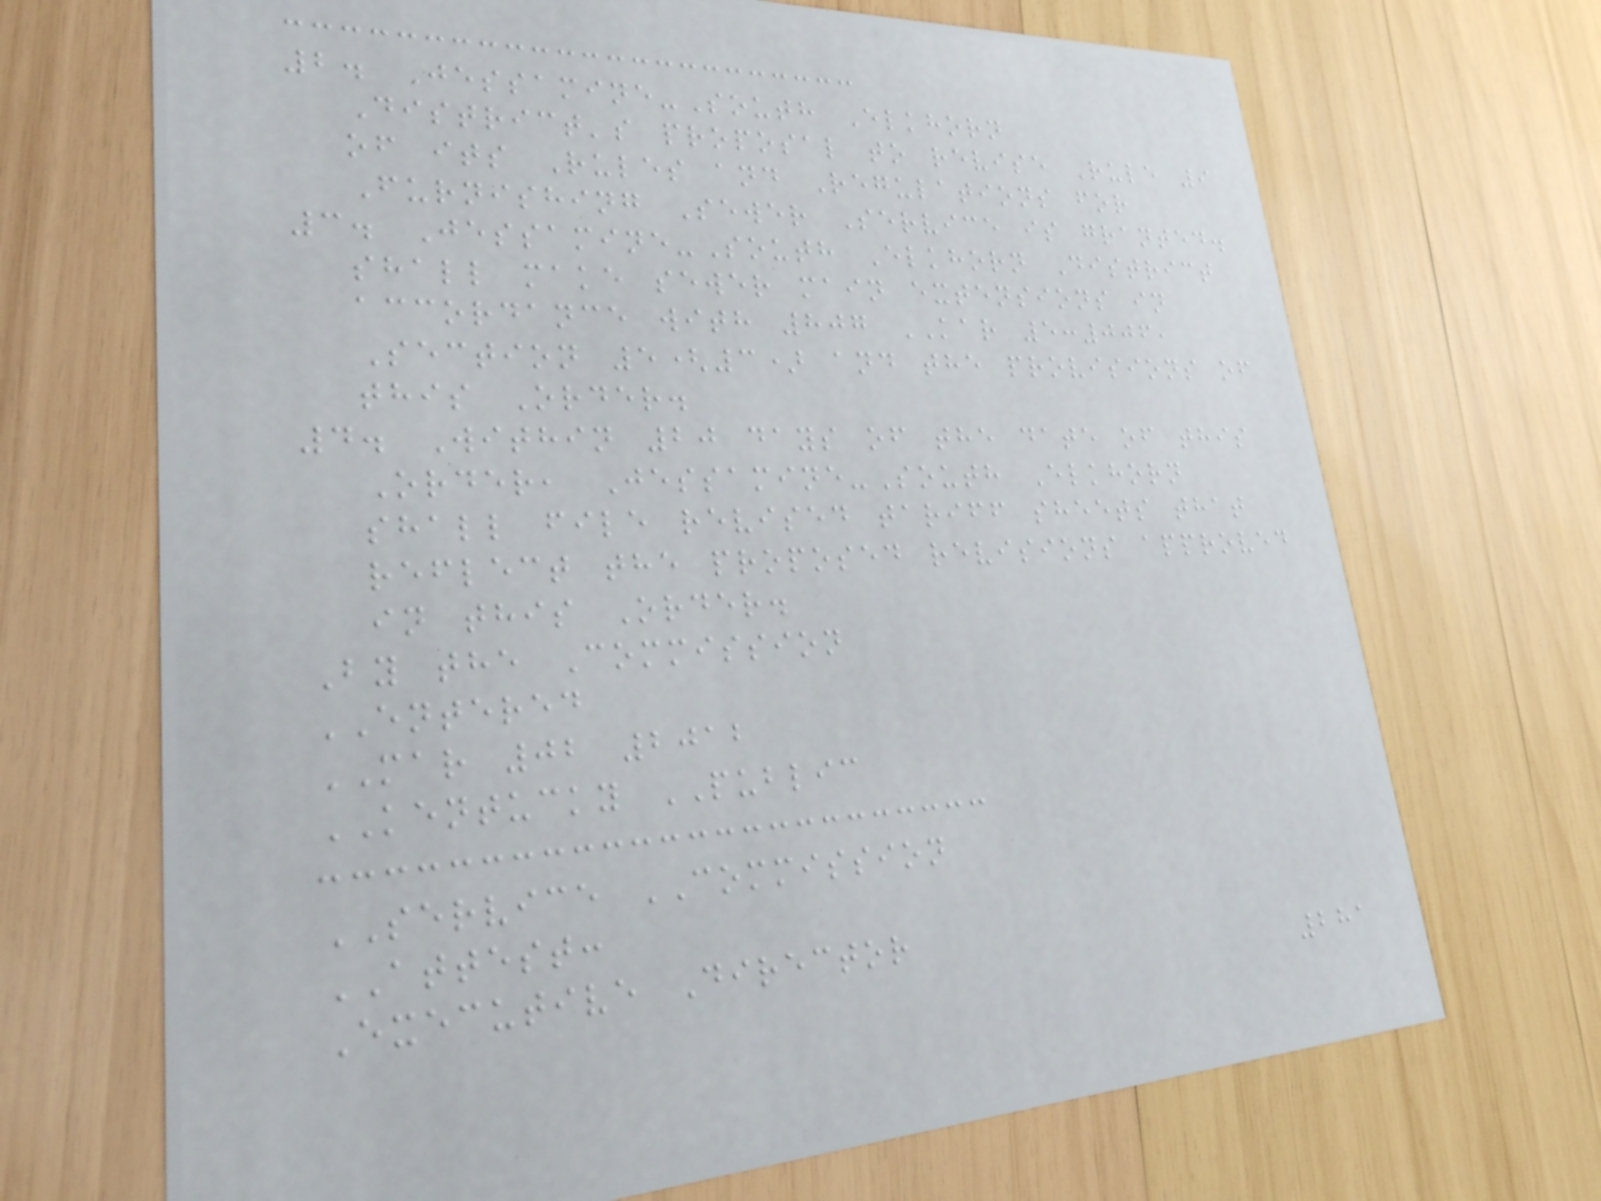2. Jessamine-South Elkhorn
District's proposal to revise Rule 9
of its Rules and Regulations for
Furnishing Sewer Service is granted.
3. Jessamine-South Elkhorn District
shall make sewer main extensions in
accordance with 807 KAR 5:006,
Section 5(3) and the provisions of
this Order.
4. Within 20 days of the date of this
Order, Jessamine-South Elkhorn
shall file revised tariff sheets that
reflect the proposed revisions approved
in this Order.
By the Commission
ENTERED
MAR 02 2012
KENTUCKY PUBLIC
SERVICE COMMISSION
ATTEST:
Executive Director
281
